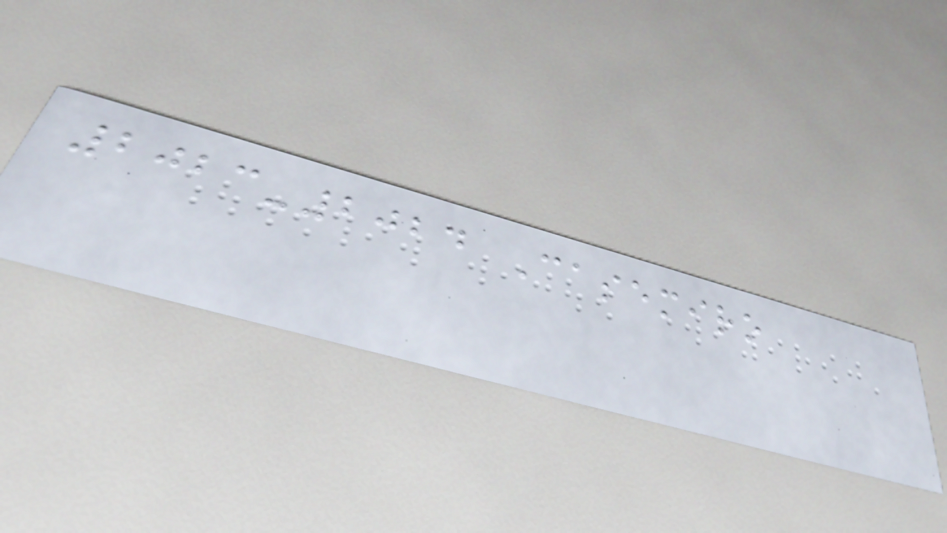2023-2024 Casemiro
